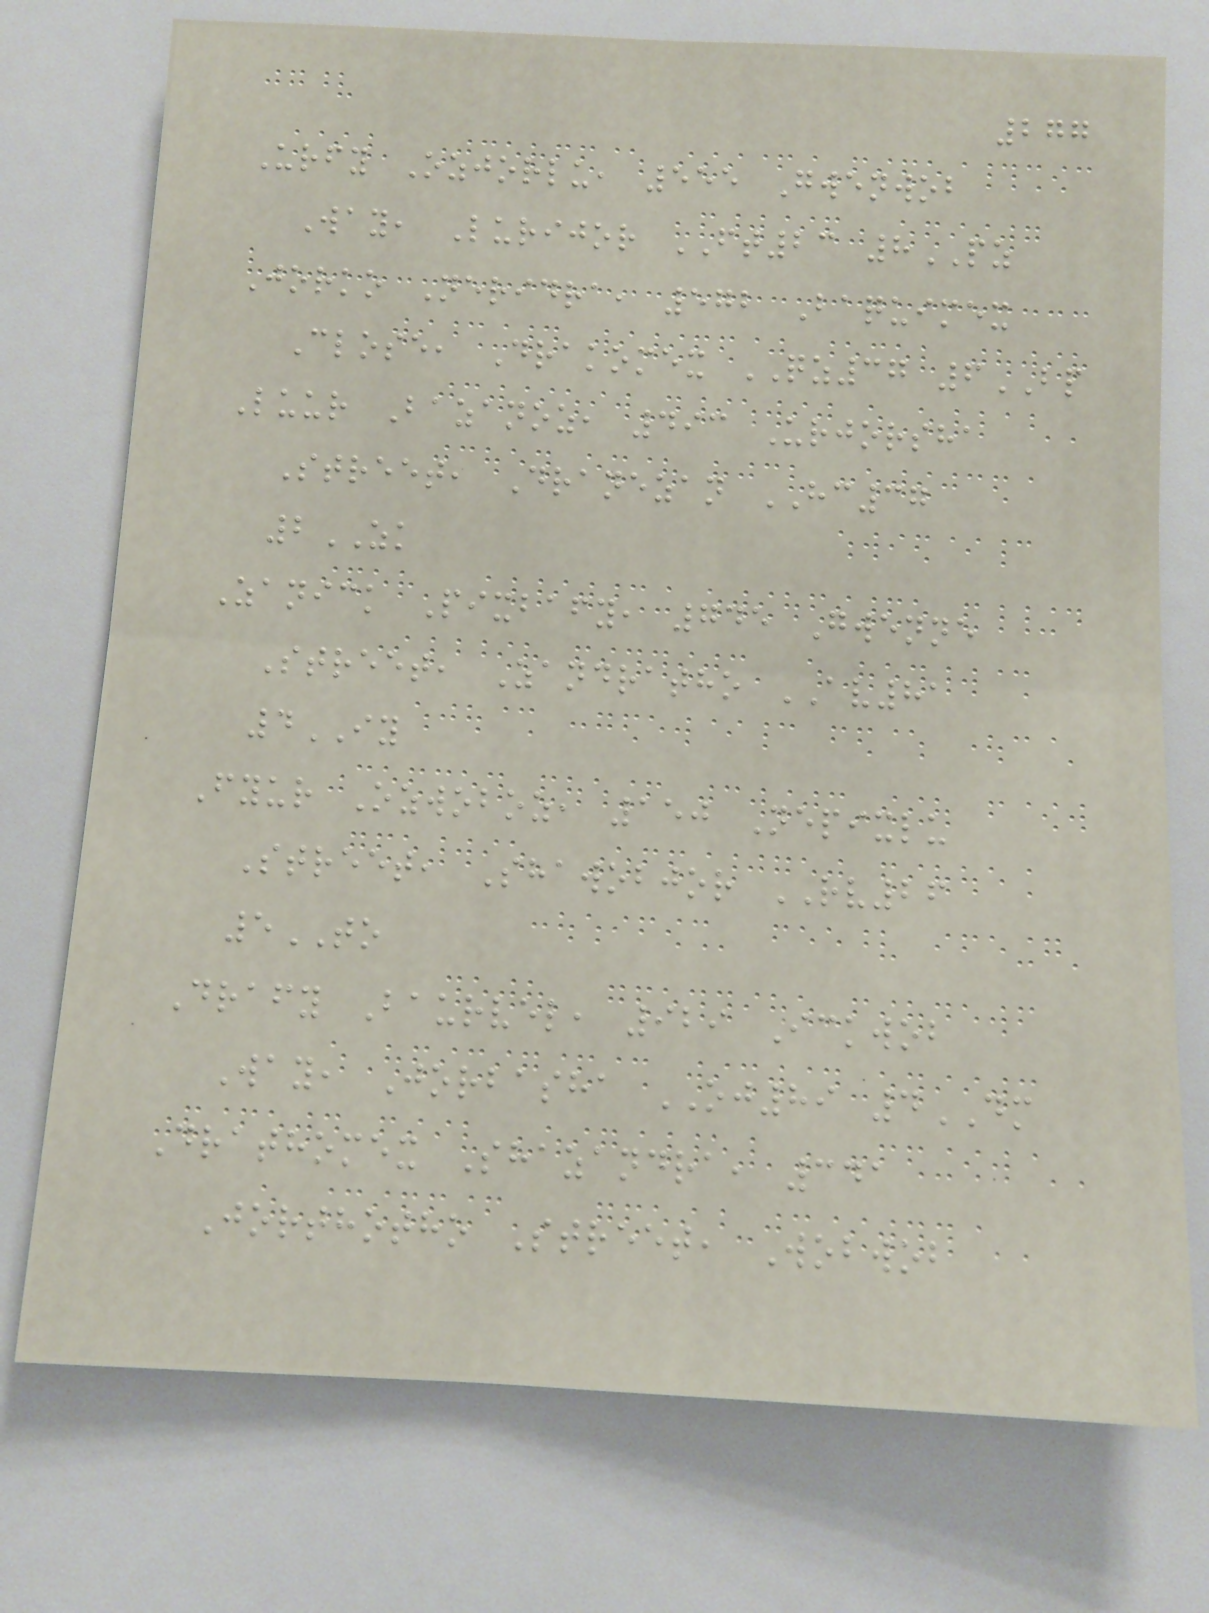277
Urfy Ozjorlu, 555 Gwenwob
Way, Lurijor FT23 8PZ
Jorko Neridra, 572 Baquimex
Close, Drakomex QZ37 6BP
Luur Bazanoz, 493 Urjorsha
Street, Dranezan HC37
2ZK
Zanick Pixbafy, 745 Gwenne
Street, Zandratho AV81
4IY
Fyur Ozwoboz, 150 Nepixlu
Street, Shawobjor RV26
5TO
Drafy Baurvel, 929 Ickwob
Way, Jorbasha OJ89 4DM
Drathomex Shazandra, 341
Jorthotho Street, Wobwob
